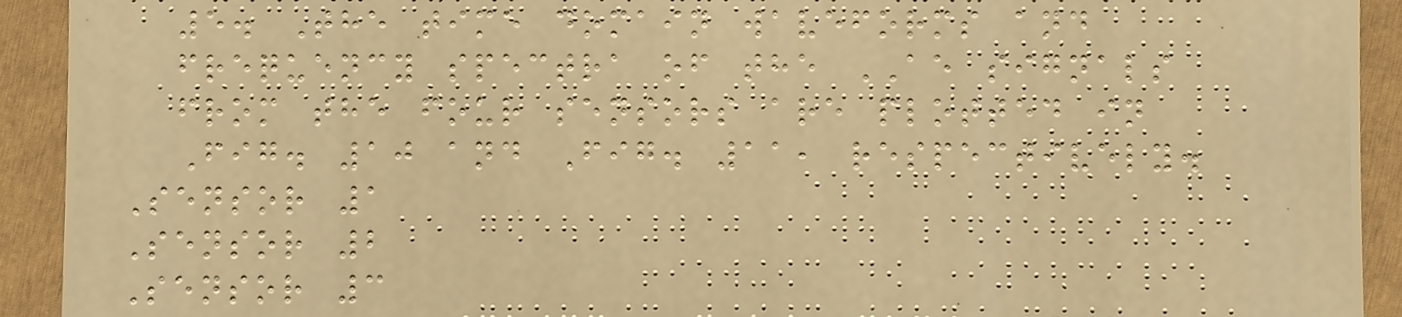5. The time domain waveforms and
frequency spectra of the AE signals
from the four sensors are plotted in
Fig. 10 and Fig. 11, respectively.
Sensor 1
Sensor 2
Sensor 3
